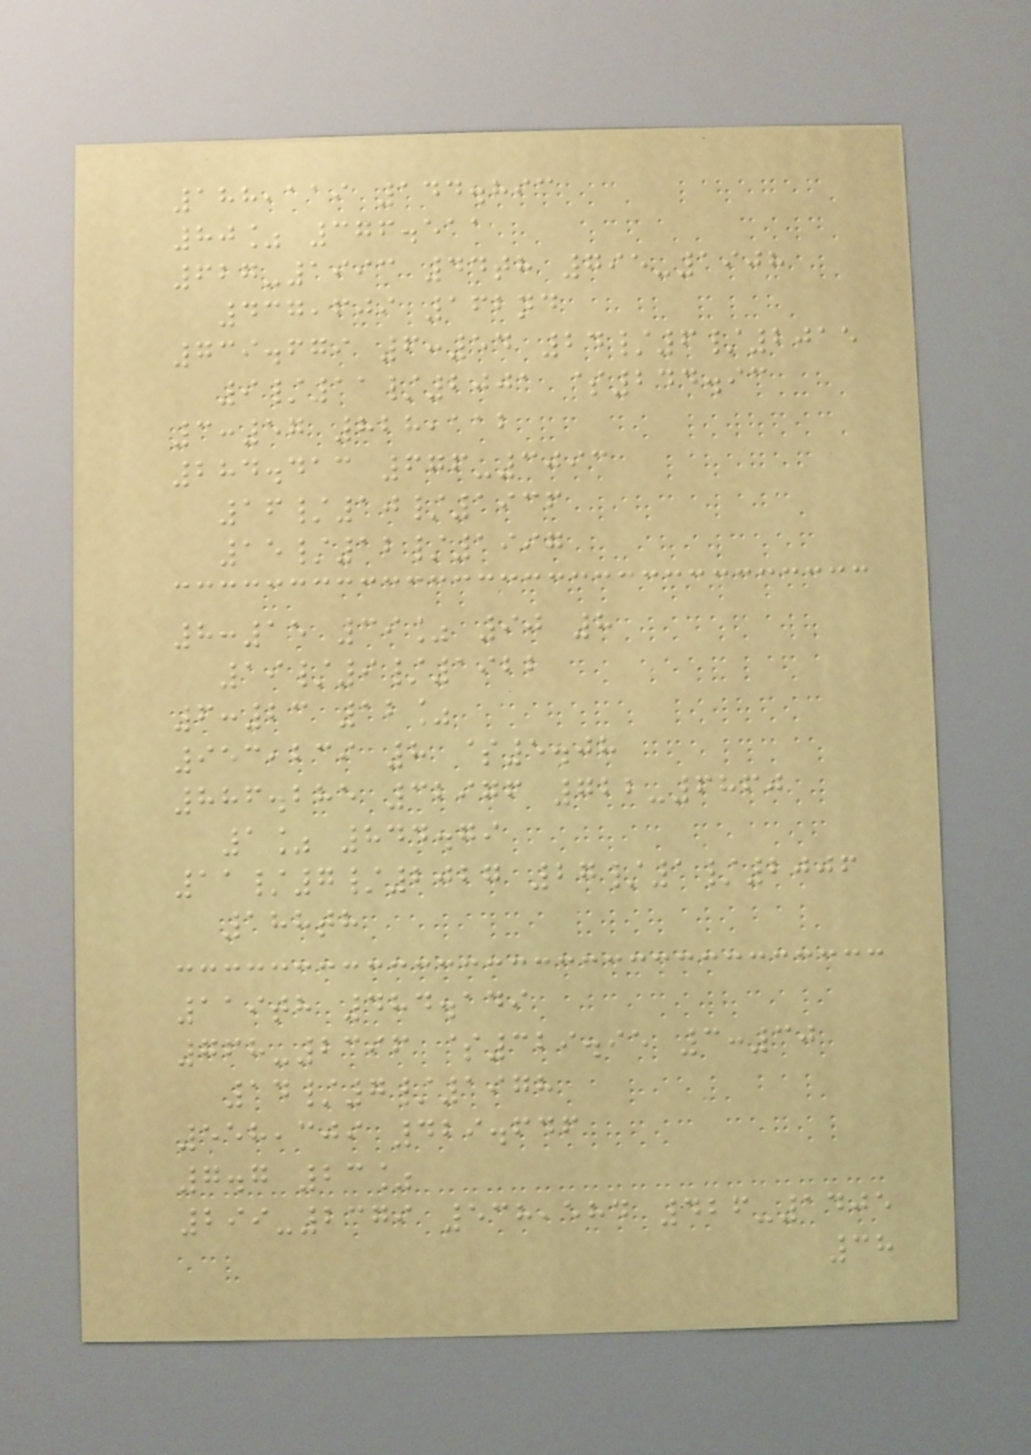188,119 144.893
80% 376.511
627-1993 44th 795-1908
437,609 162nd
739.679 6:54 24/6/2015
9/11/2001 $244.93
3:57 828,112
284.413 676-3093
16/10/1936
15/12/1997
8:15 39% 90 8
19/9/1922
6:23 12%
953,239 8 $5.08
886.285 32976 722-6860
1% 844.79
11/7/2027 27/1/2006
188th
119th 484.149
768-2396 $329.95 3:30
14/7/1978
558,309 429.646
7.7 23%
299-2379 538,584 426-1405
38
